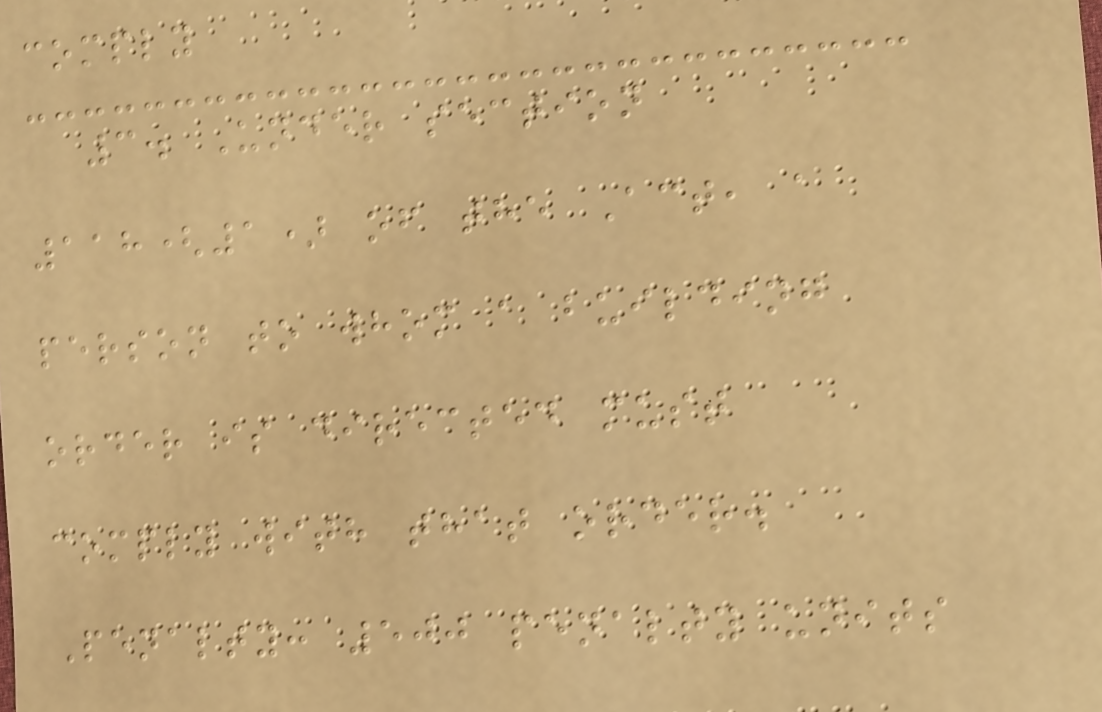comply
3. Under section
118(1) of the Act, a
person to whom a building
order is directed must
comply with that order.
Penalty: 500 penalty units
